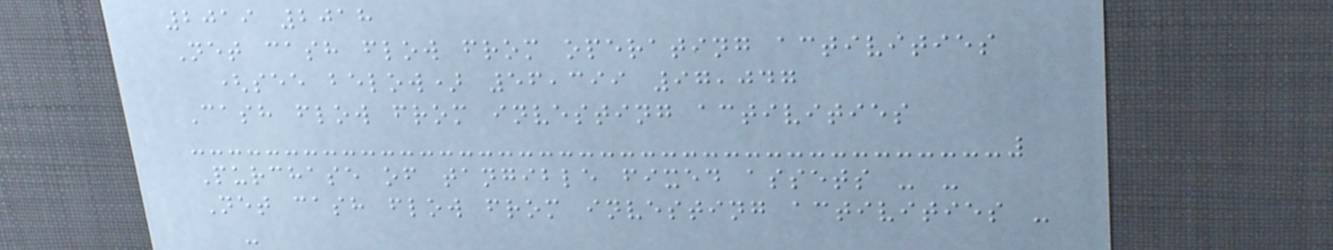2019 2018
Net cash flow from operating activities
(see below) 56,399 97,047
Cash flow from investing activities
Purchase of tangible fixed assets - -
Net cash flow from investing activities -
-
